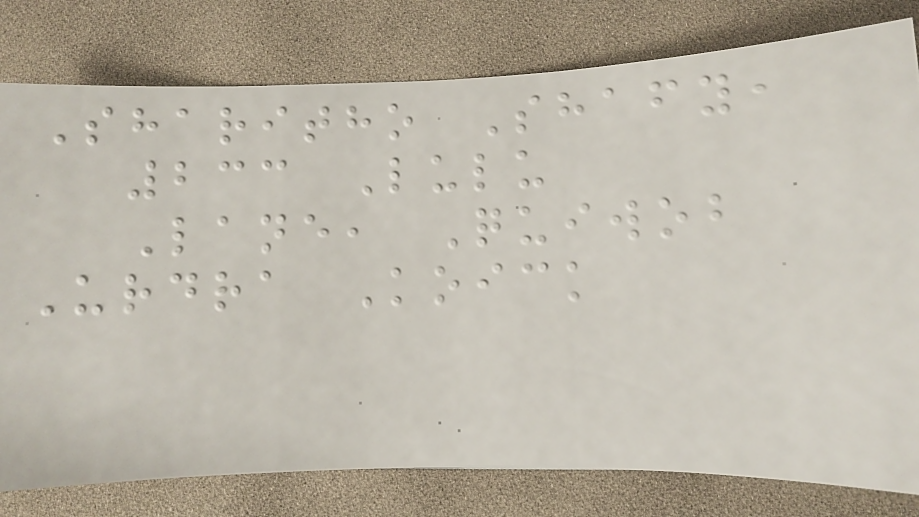Sharitho Shafy,
233 Lulu
Lane, Quiwob
Urdra Koick
